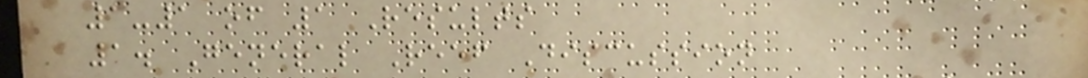1-1 of 1 Results
1. General Reef Discussion
